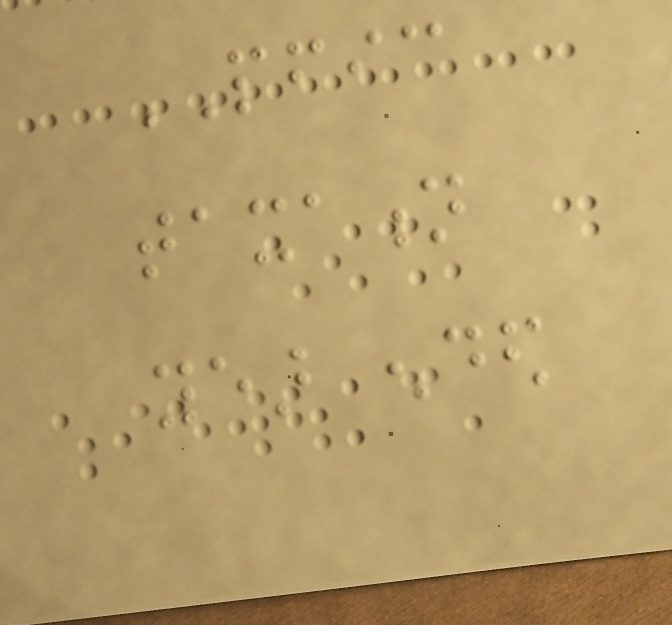PFIC
taxation
year ended
